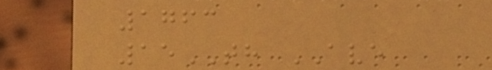1763
15TH AVE
